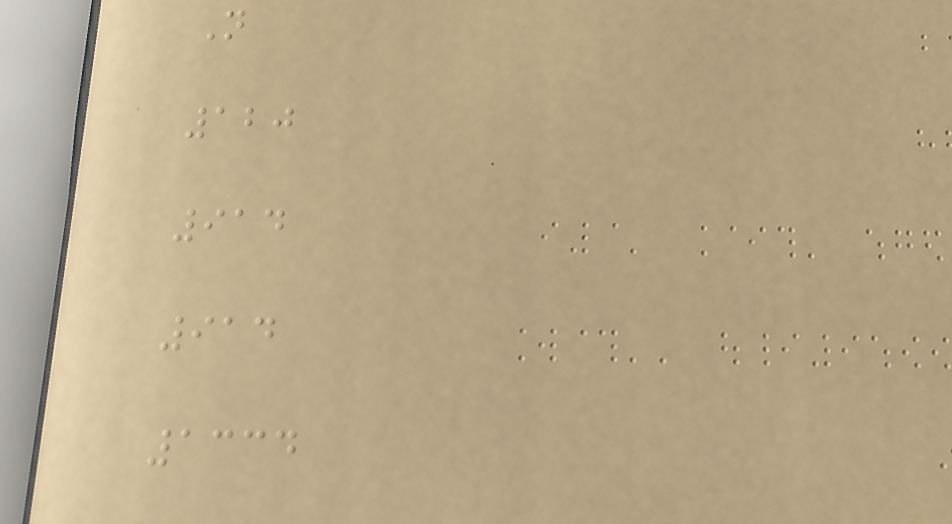N
120
914
914
1334
